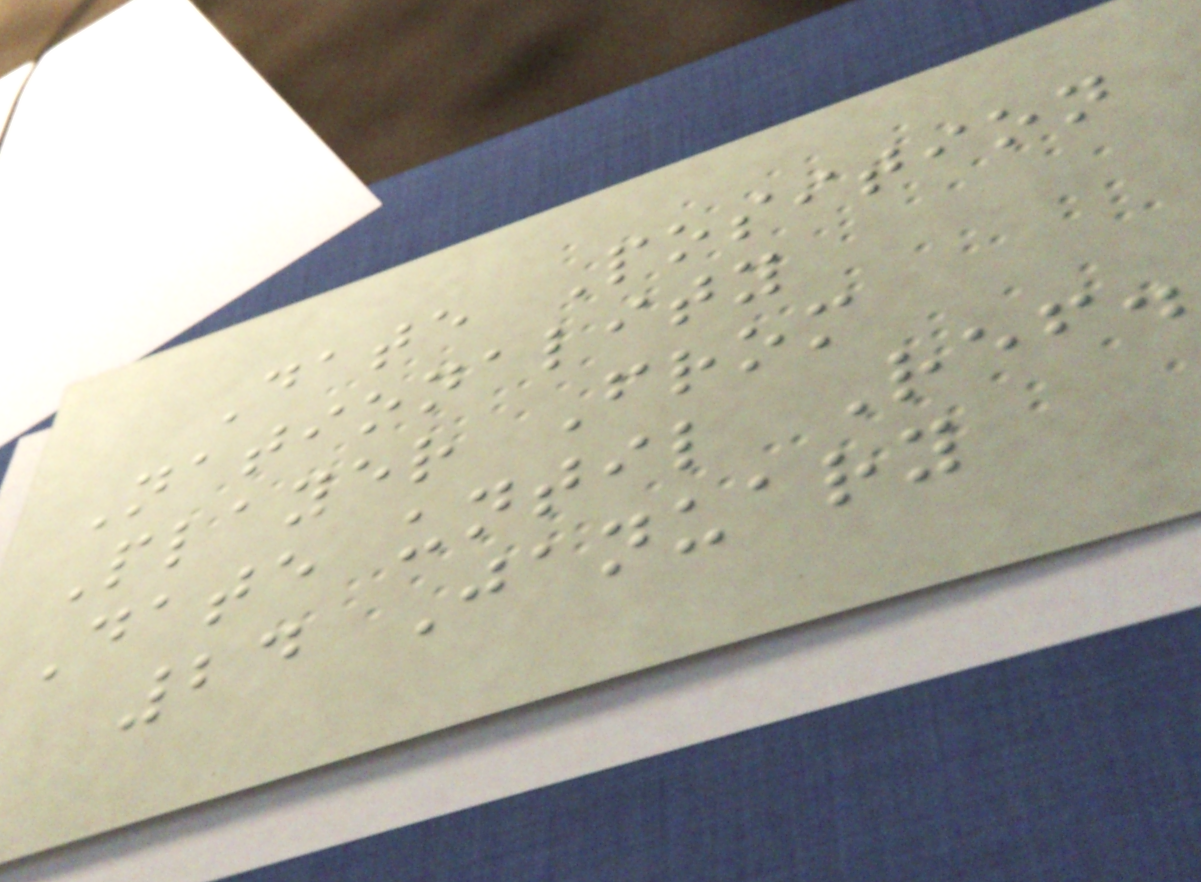Date Position
Nationality
Player From
Date until Ref.
24 January
